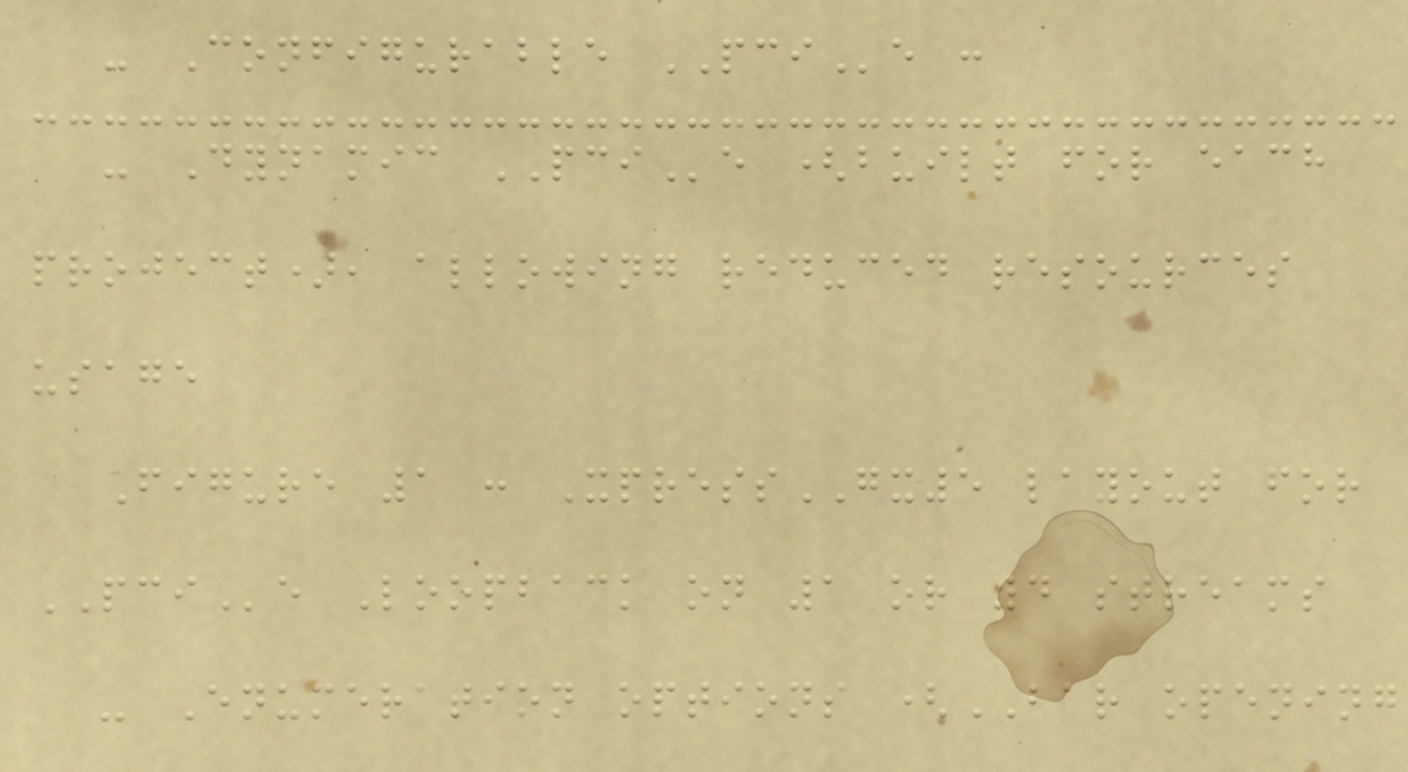- Configurable PCIe :
- Dynamic PCIe (built for each
project), allowing reduced resources
usage
Figure 1 : XpressGX5 layout for
PCIe Loopback on 1 or 4 streams
- Enumeration options (BAR opening
